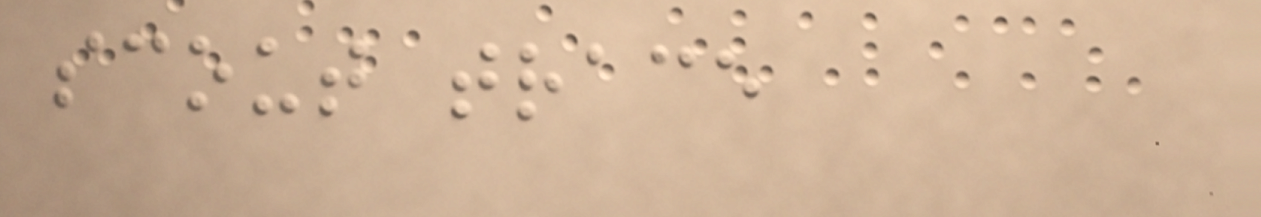scout trace
